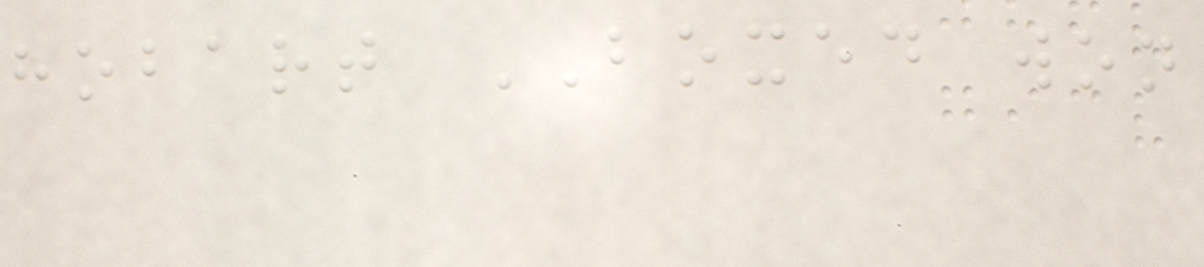hobart BOXED won
